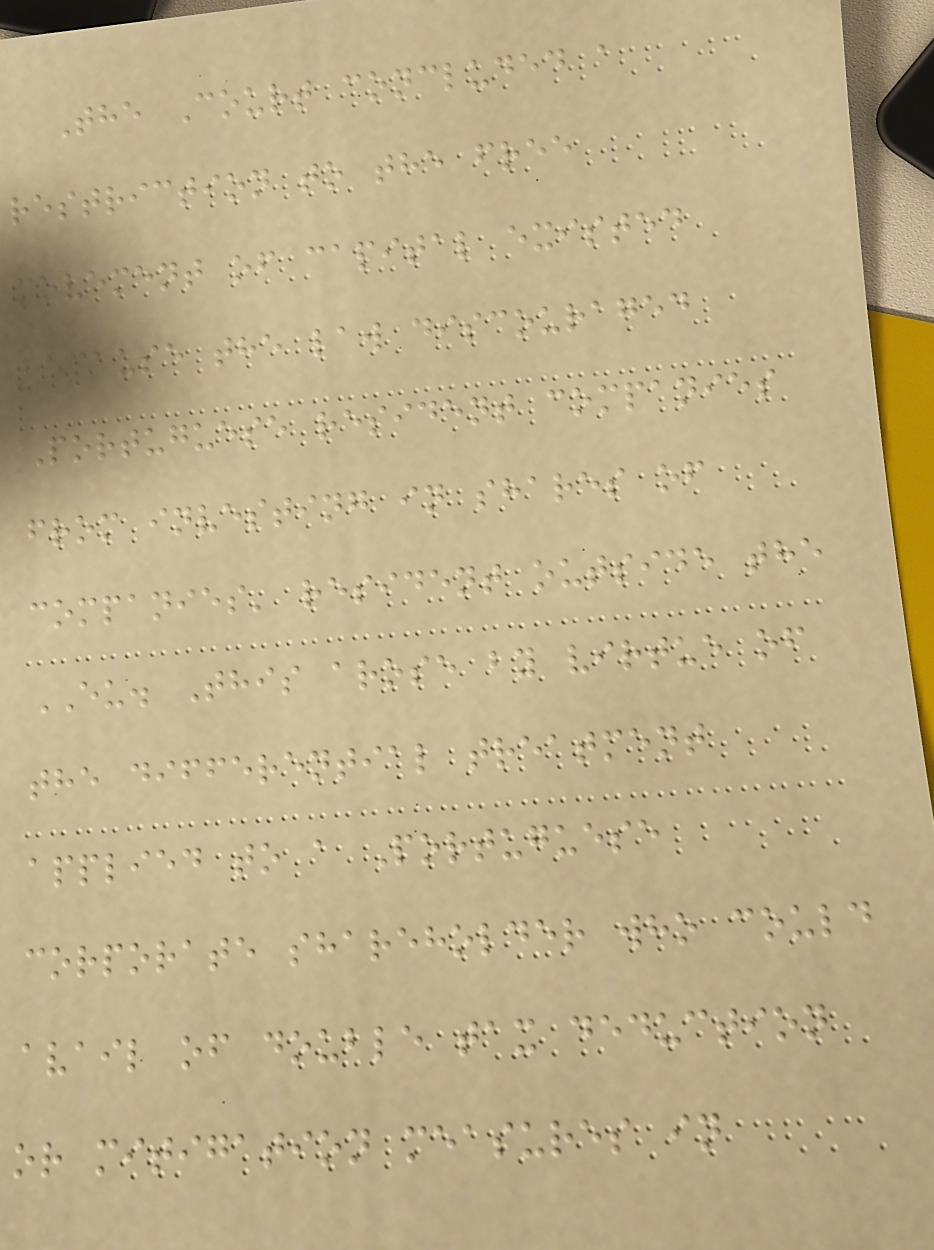The Court concluded a
restriction to the free
movement of capital existed
because the law discouraged
Portuguese resident companies
from investing in shares of
companies' resident outside the
EU. This arose by virtue of
the differential treatment
applied to a Portuguese
corporate shareholder who could
avail of double tax deduction
or mitigation measures in
